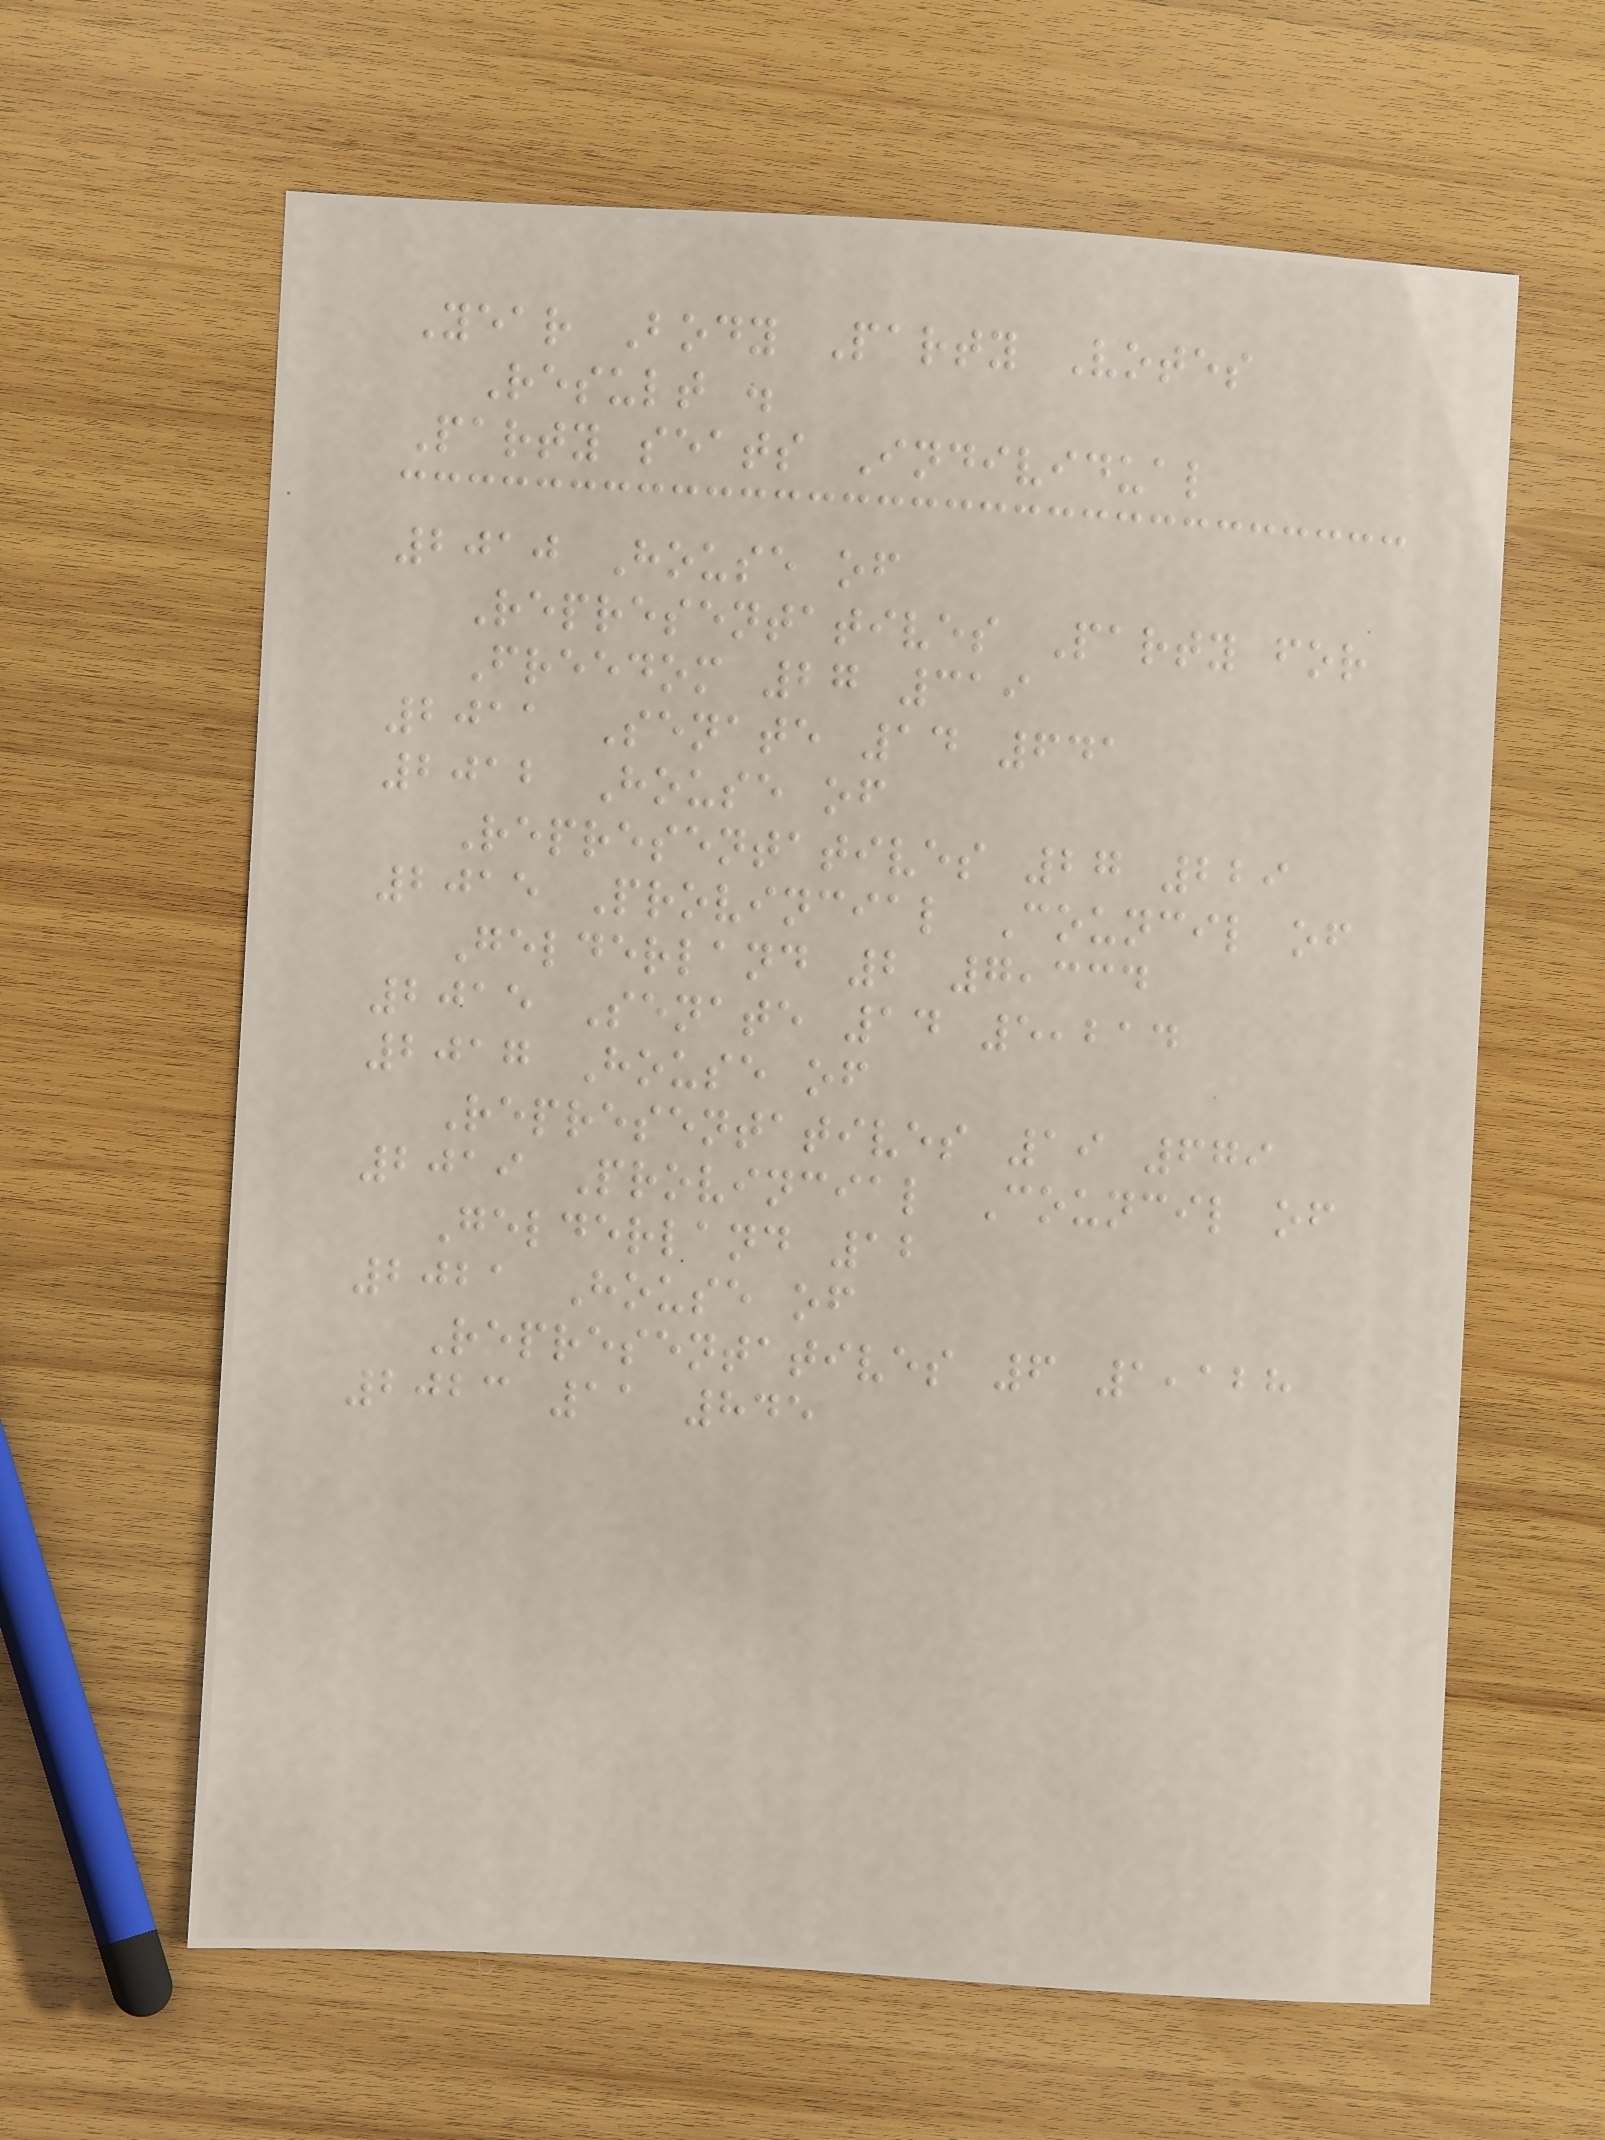Year Body Party Votes
Result .
Party seats Individual
2010 House of
Representatives Party for
Freedom 27 319
2011 Senate 14 641
2012 House of
Representatives 27 229
2015 Provincial Council of
Gelderland 2 7,334
2015 Senate 14 5,214
2017 House of
Representatives 19 679
2019 Provincial Council of
Gelderland 12
2021 House of
Representatives 6 1,128
2023 11 845
